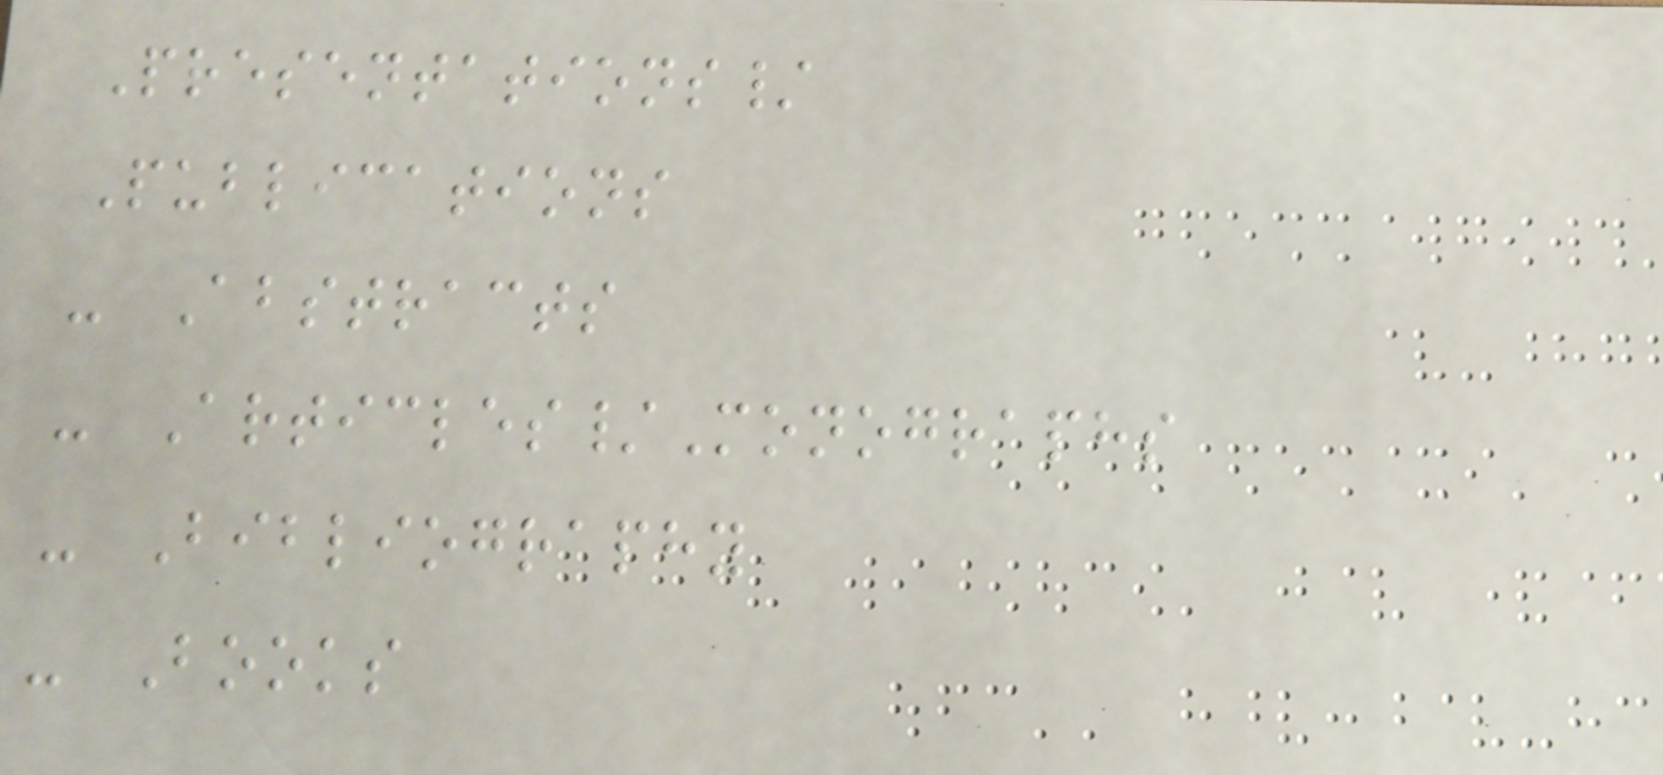Presentations/
Publications
- Abstracts
- Articles/Monographs
- Bibliography
- Books
